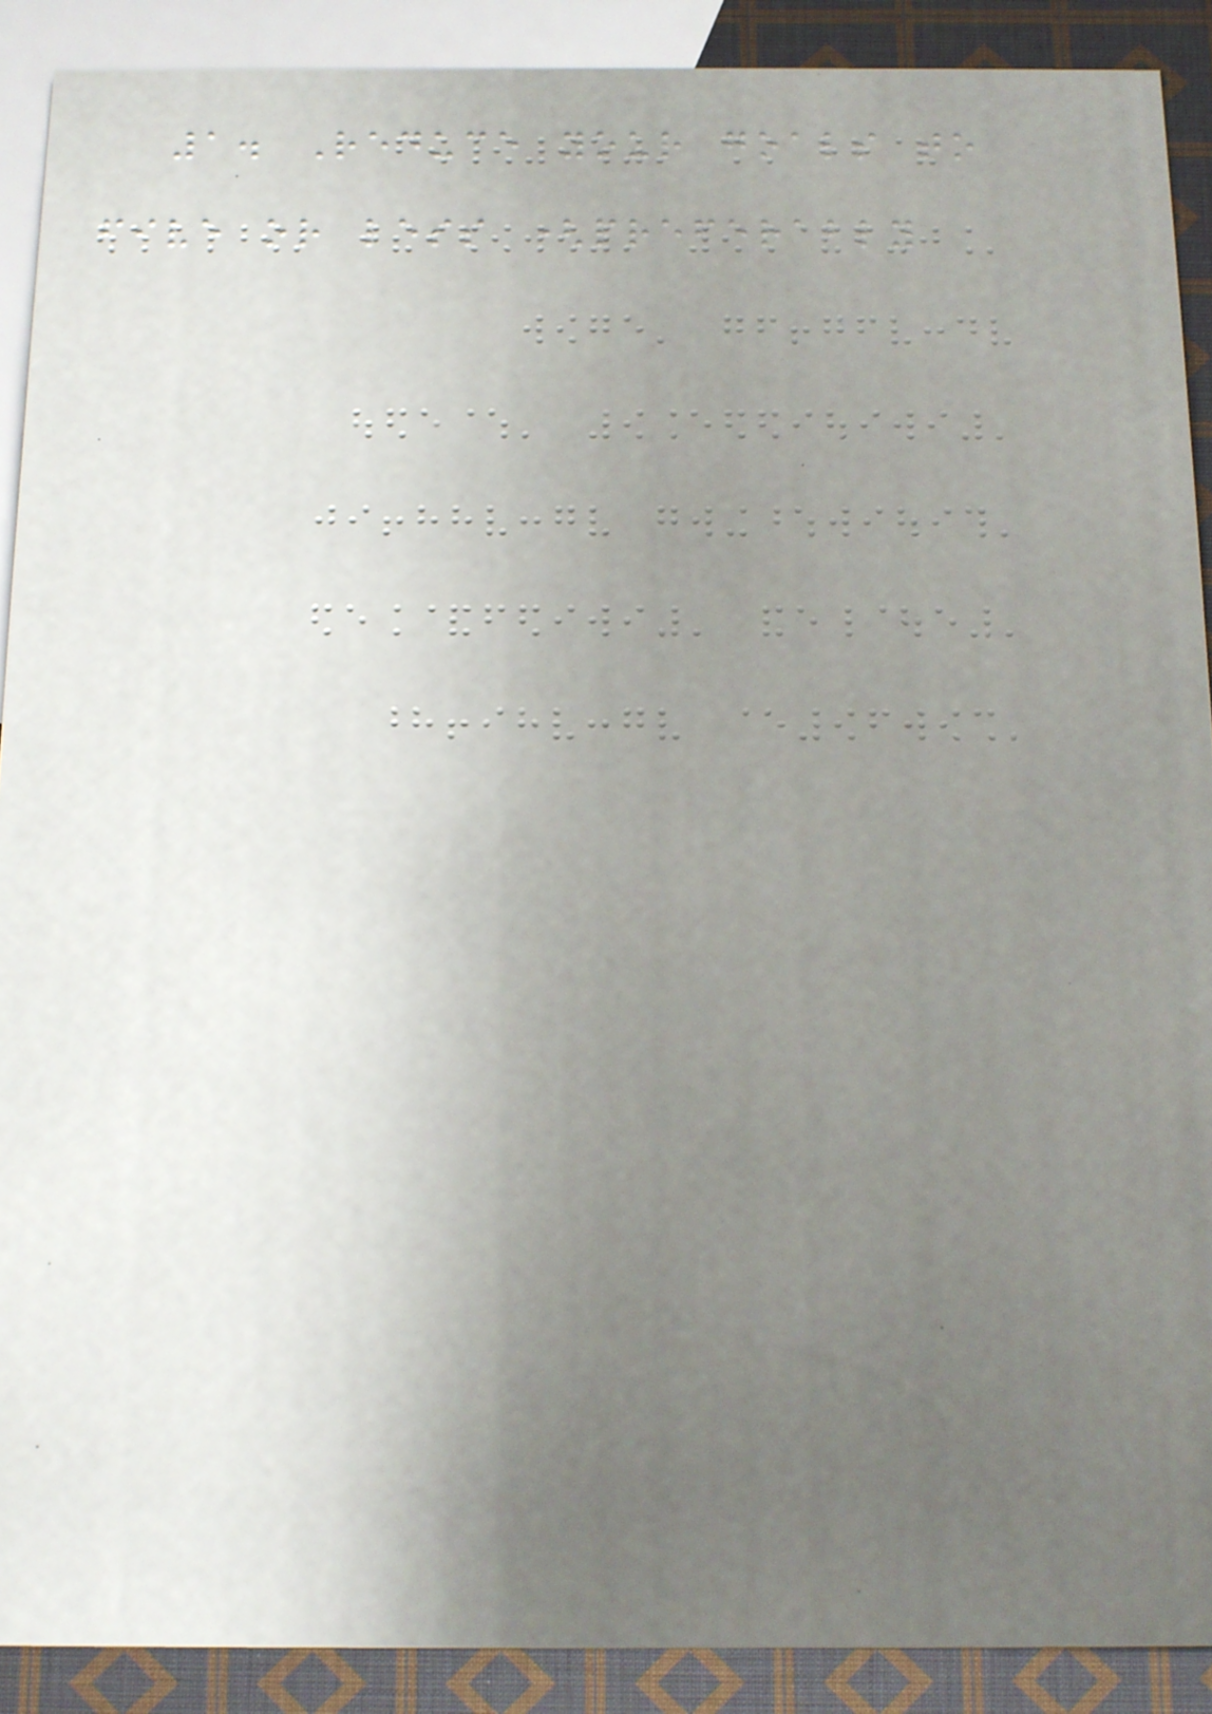1. Reduce your goals to
five or less (preferably
